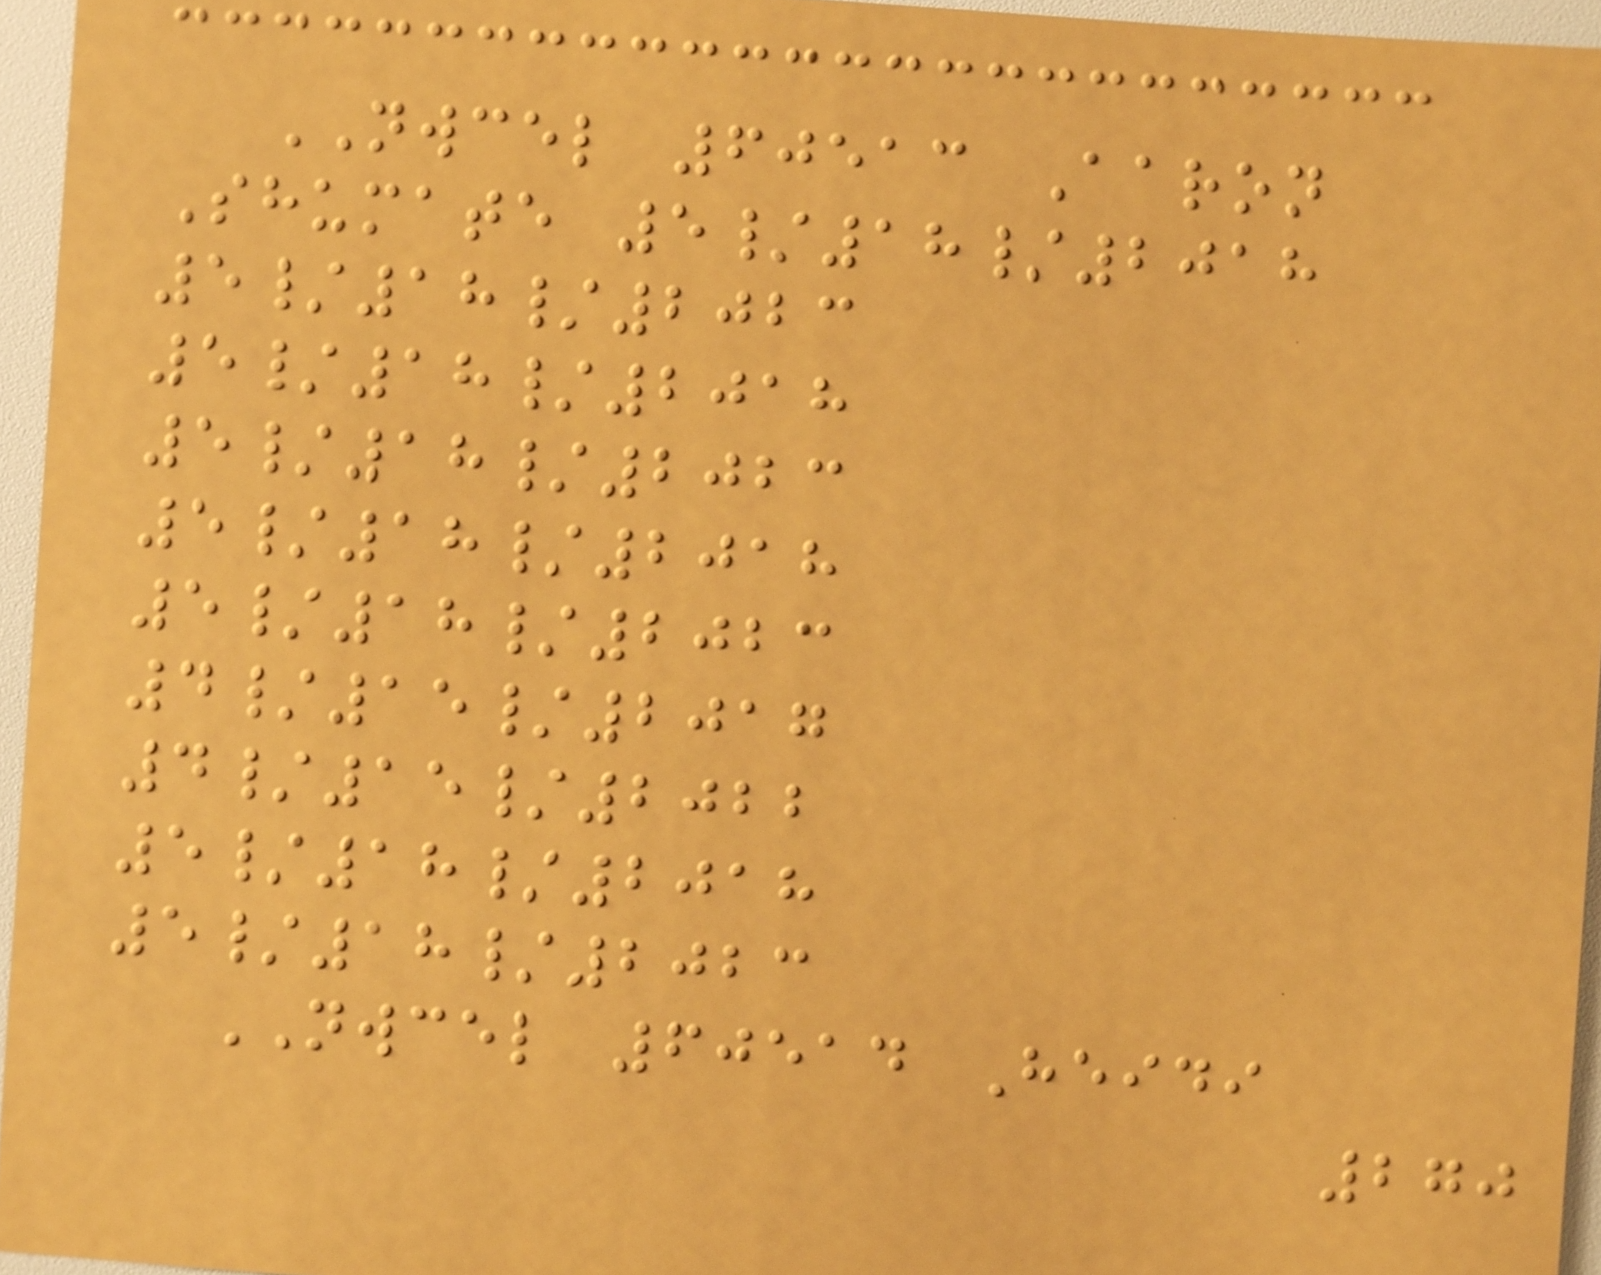NWCEL 60513 Aaron
Shumate 5/18/2018
5/18/2023
5/18/2018
5/18/2023
5/18/2018
5/18/2023
4/15/2017
4/15/2022
5/18/2018
5/18/2023
NWCEL 60514 Heidi
270
